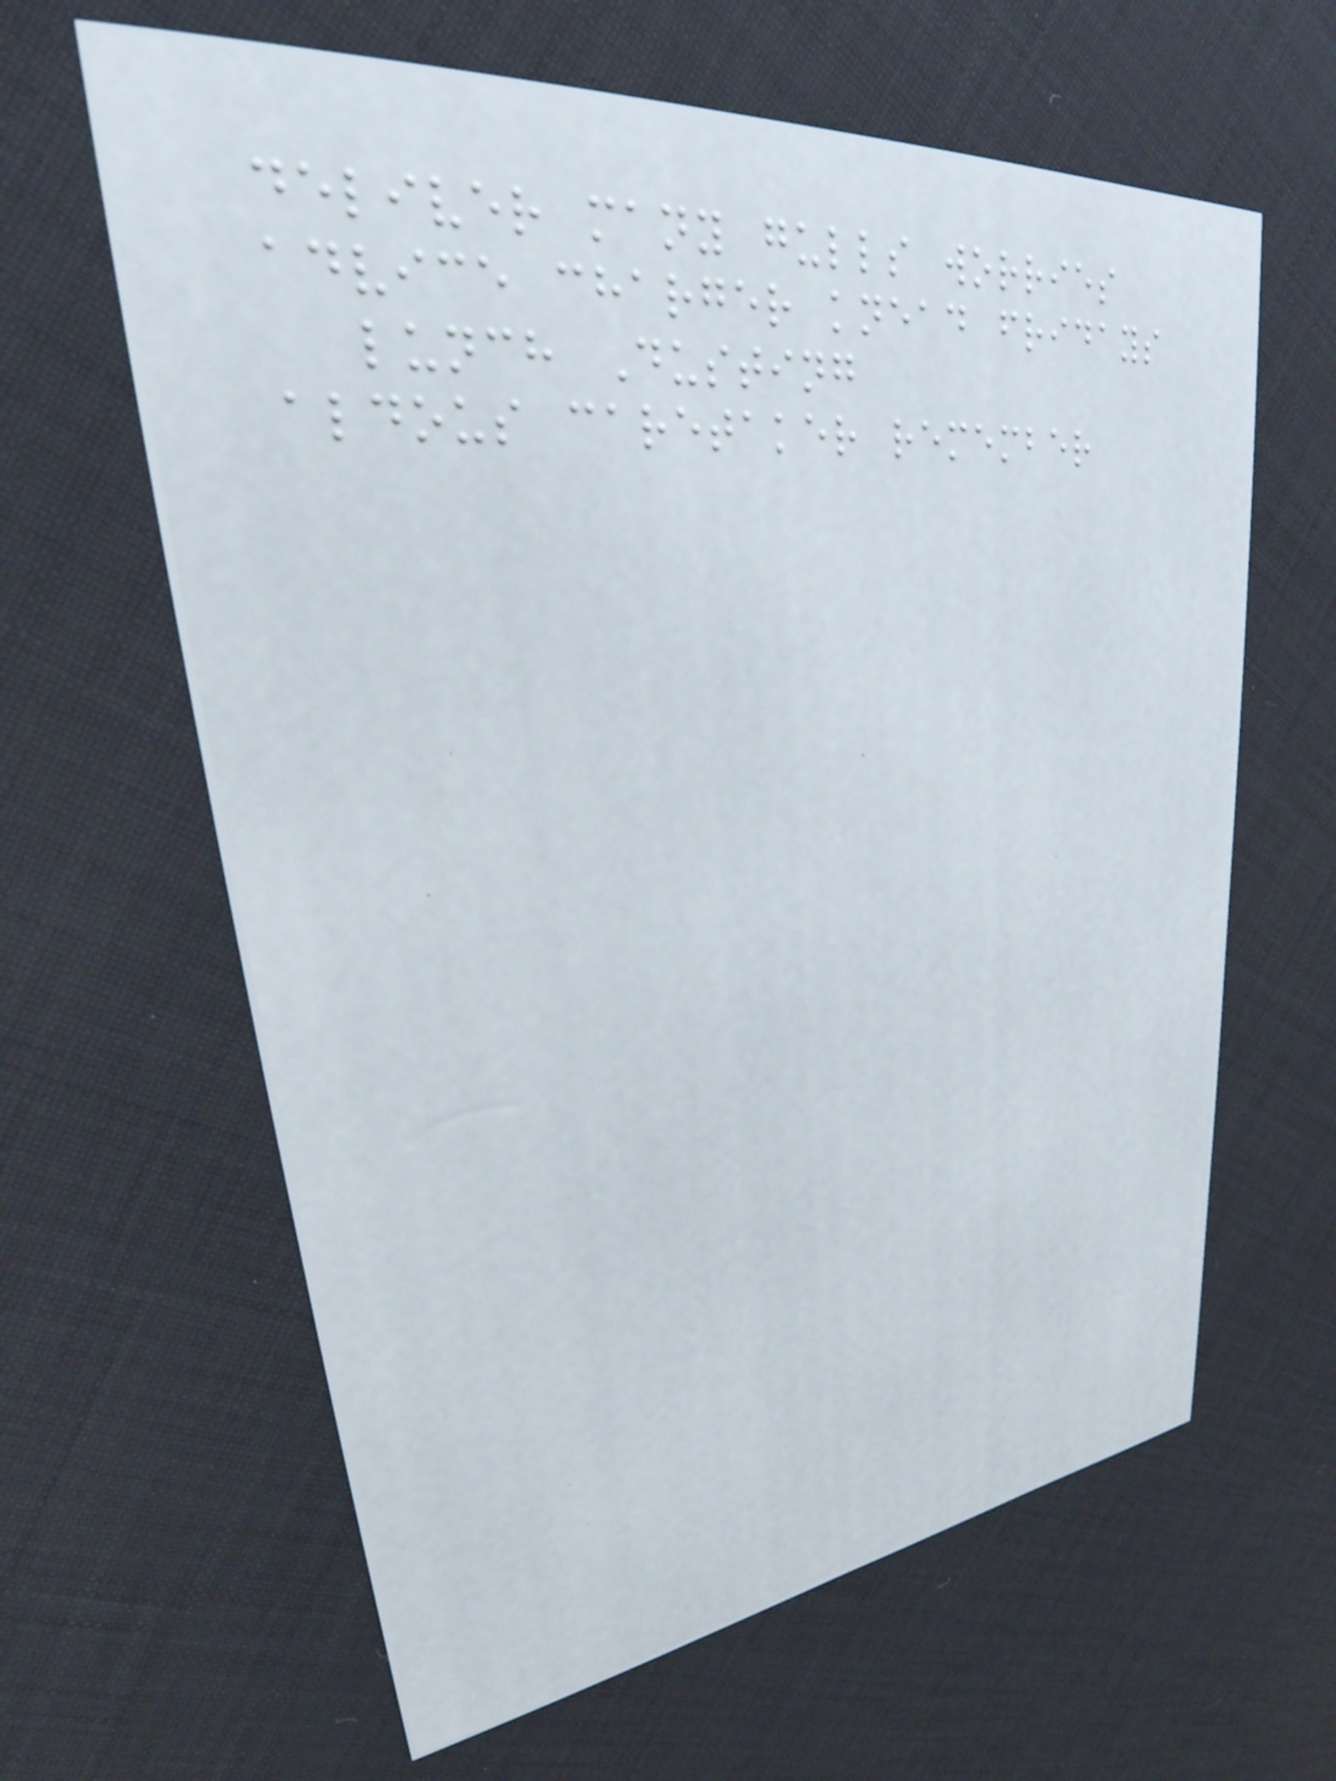deliver many gulls worries
advice charger knead fridays
lunch Dusting
aldous caretaker remember
